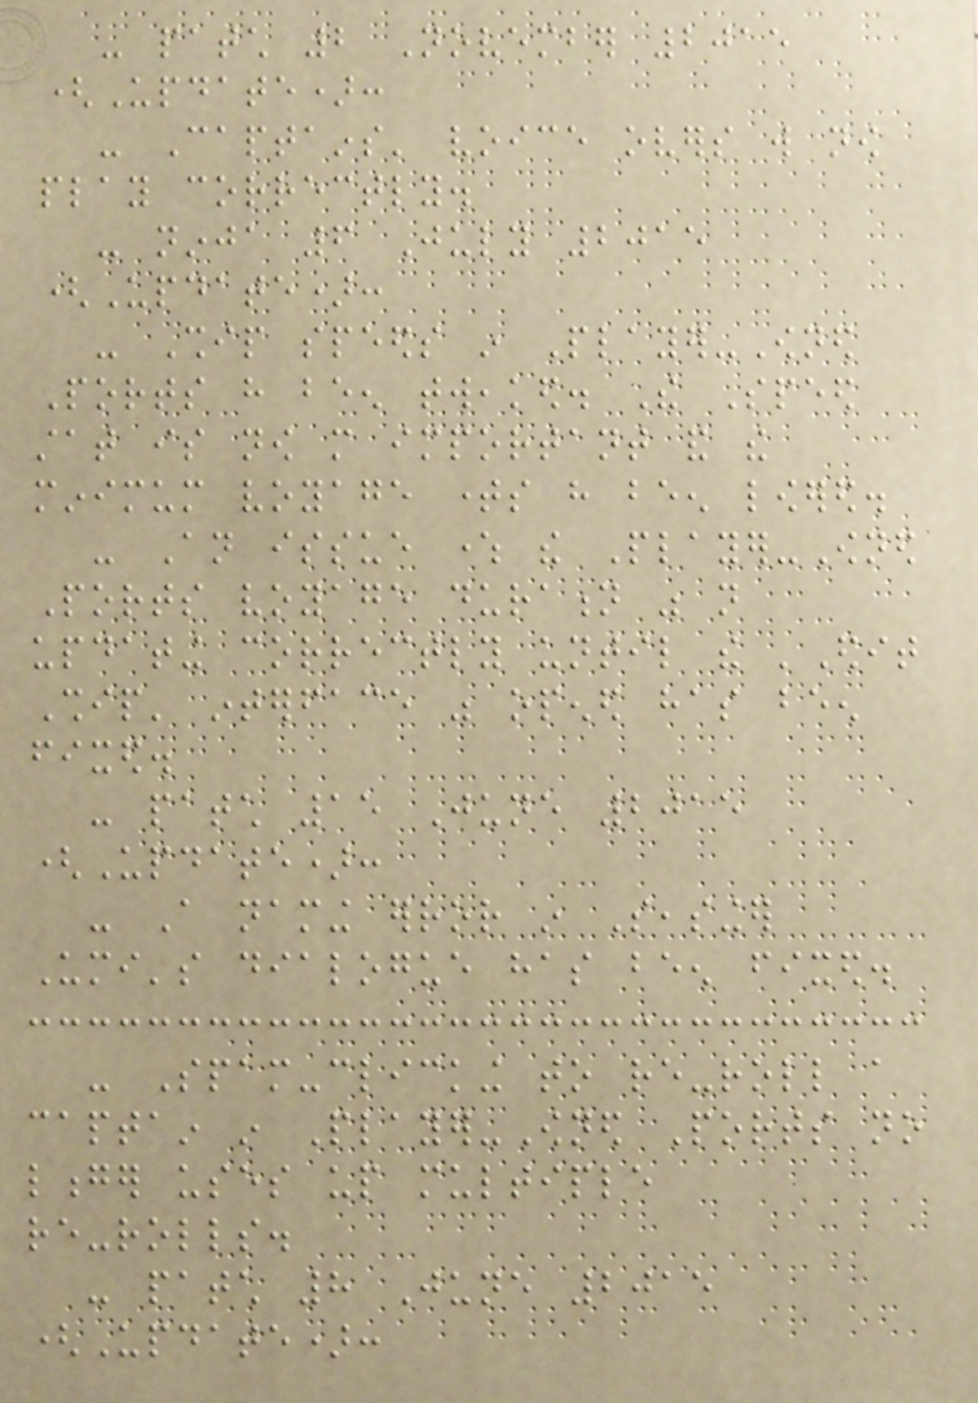- patch 2 November 2015
(Update):
- Captains' voice overs will now
play correctly.
- ninja 6 July 2015
(Update):
- Ship speeds in Player-Owned
Ports have been tweaked. The Speed
stat is now more important and the
minimum voyage times have been lowered.
- An issue where the Player-Owned
Ports voyage duration was not
updating correctly until the 'Edit
Ship' interface was opened has been
fixed.
- patch 15 June 2015
(Update):
- A naming error in Seasinger
Umi's dialogue has been fixed.
- Spam-clicking to re-roll a
captain in Player-Owned Ports no
longer uses up multiple
re-rolls.
- patch 8 June 2015
(Update):
